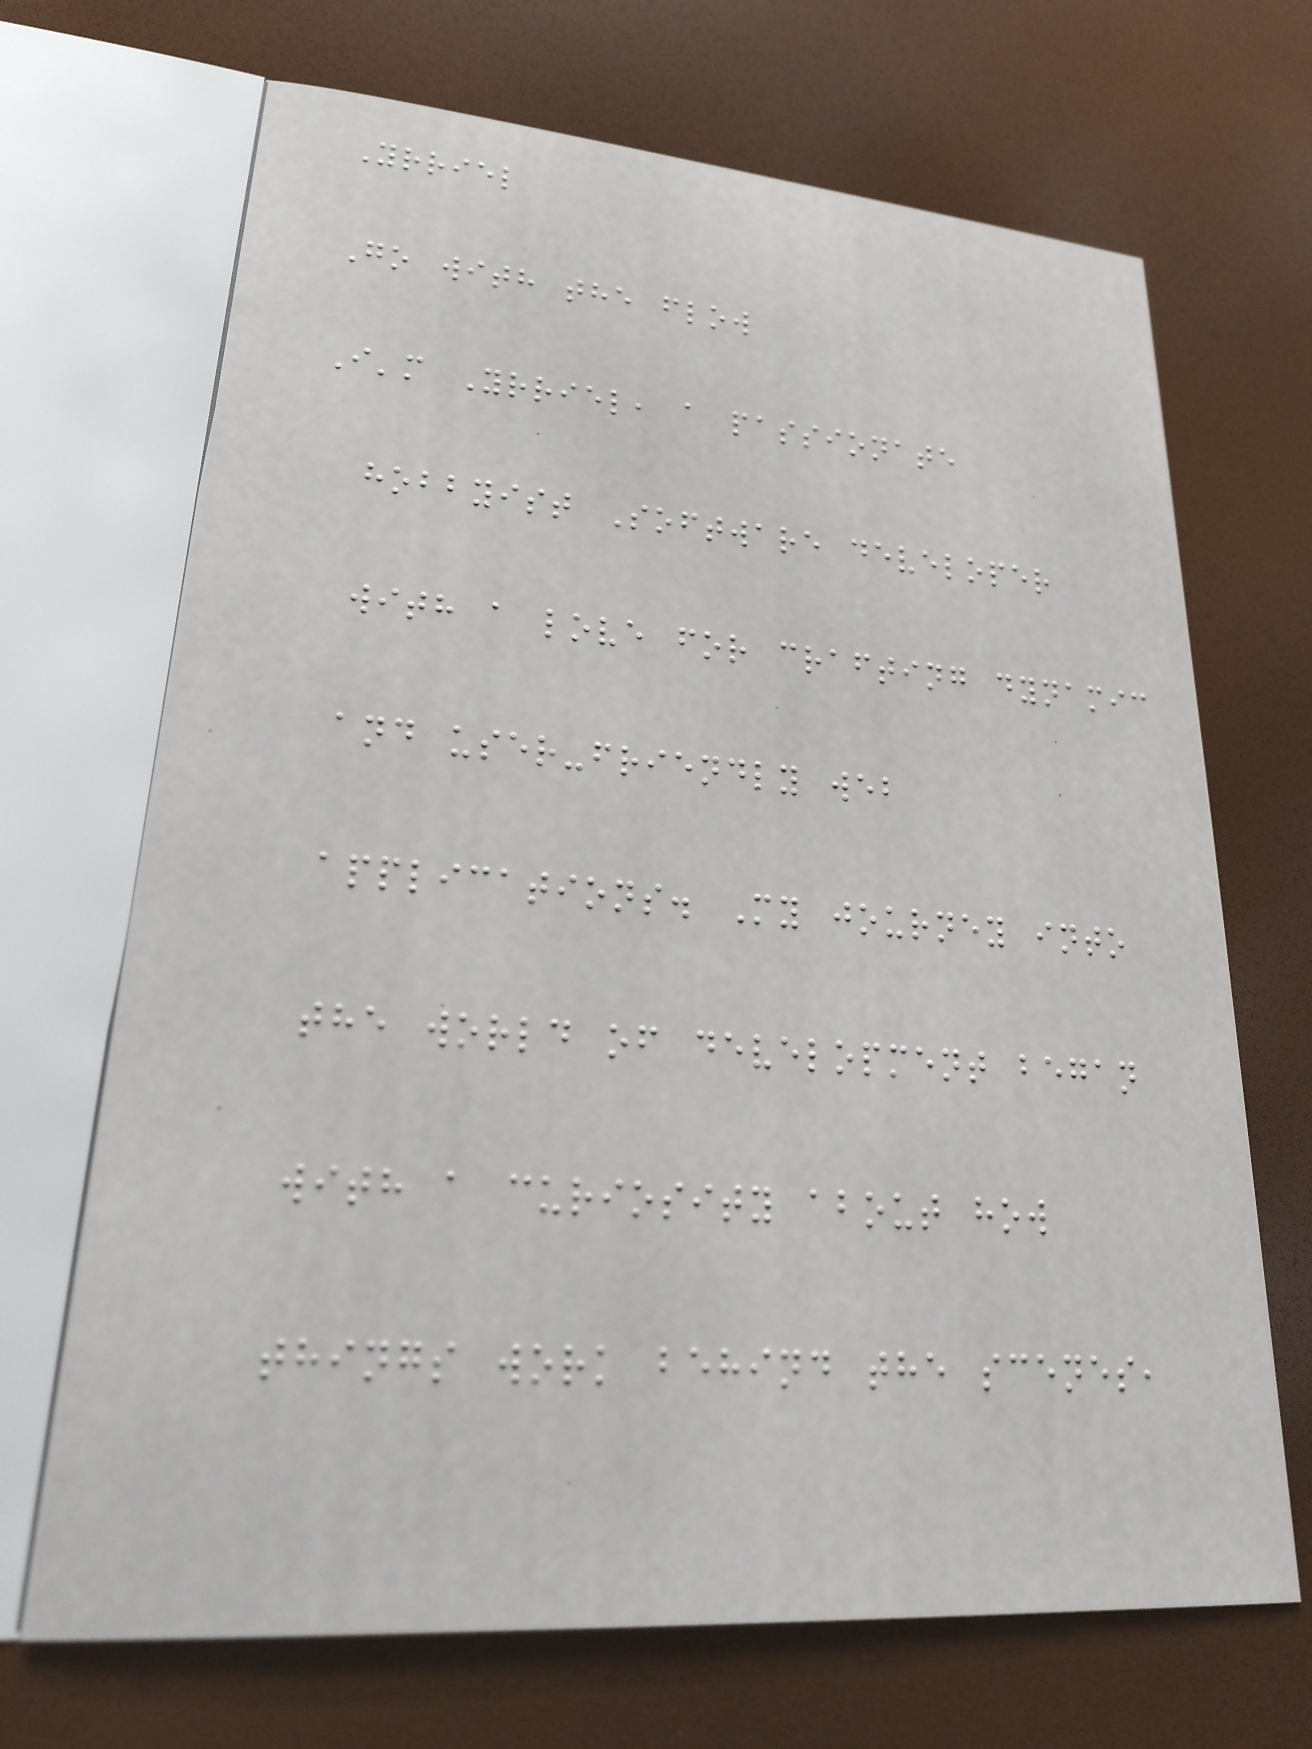Yrriel
Go with the flow
I'm Yrriel, a passionate
hobbyist Software developer
with a love for crafting dynamic
and user-friendly web
applications. My journey into
the world of development began
with a curiosity about how
things work behind the scenes,
